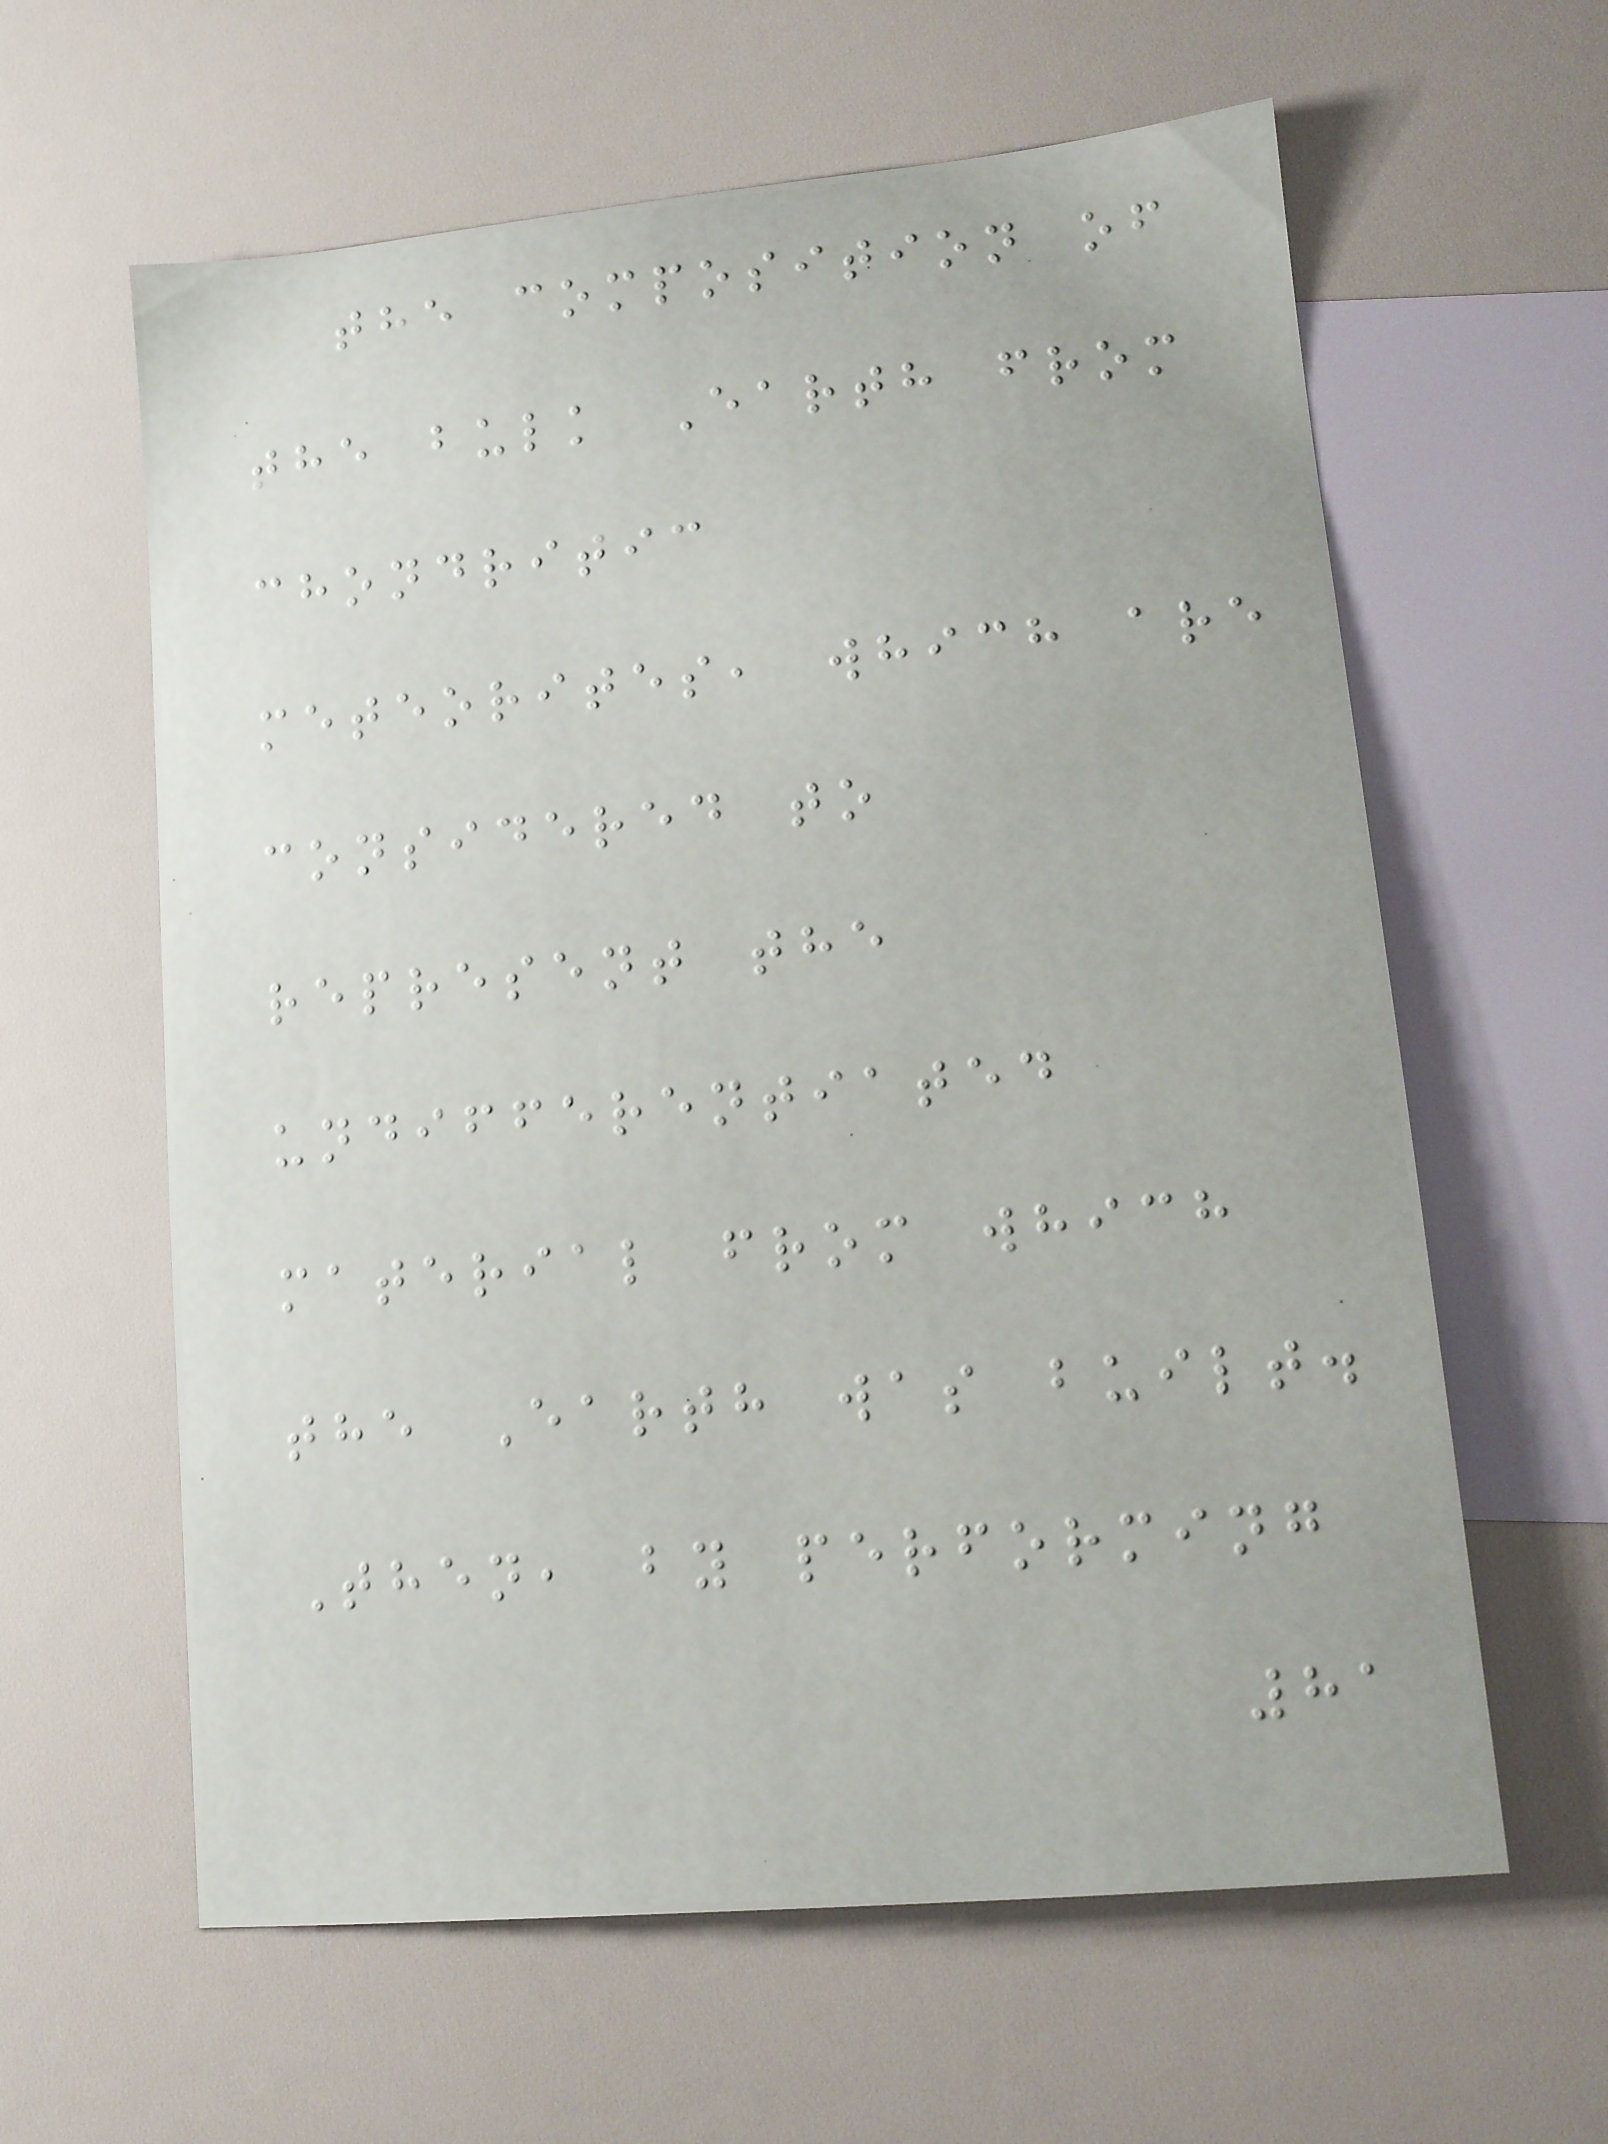the composition of
the bulk Earth from
chondritic
meteorites, which are
considered to
represent the
undifferentiated
material from which
the Earth was built.
Then, by performing
81
